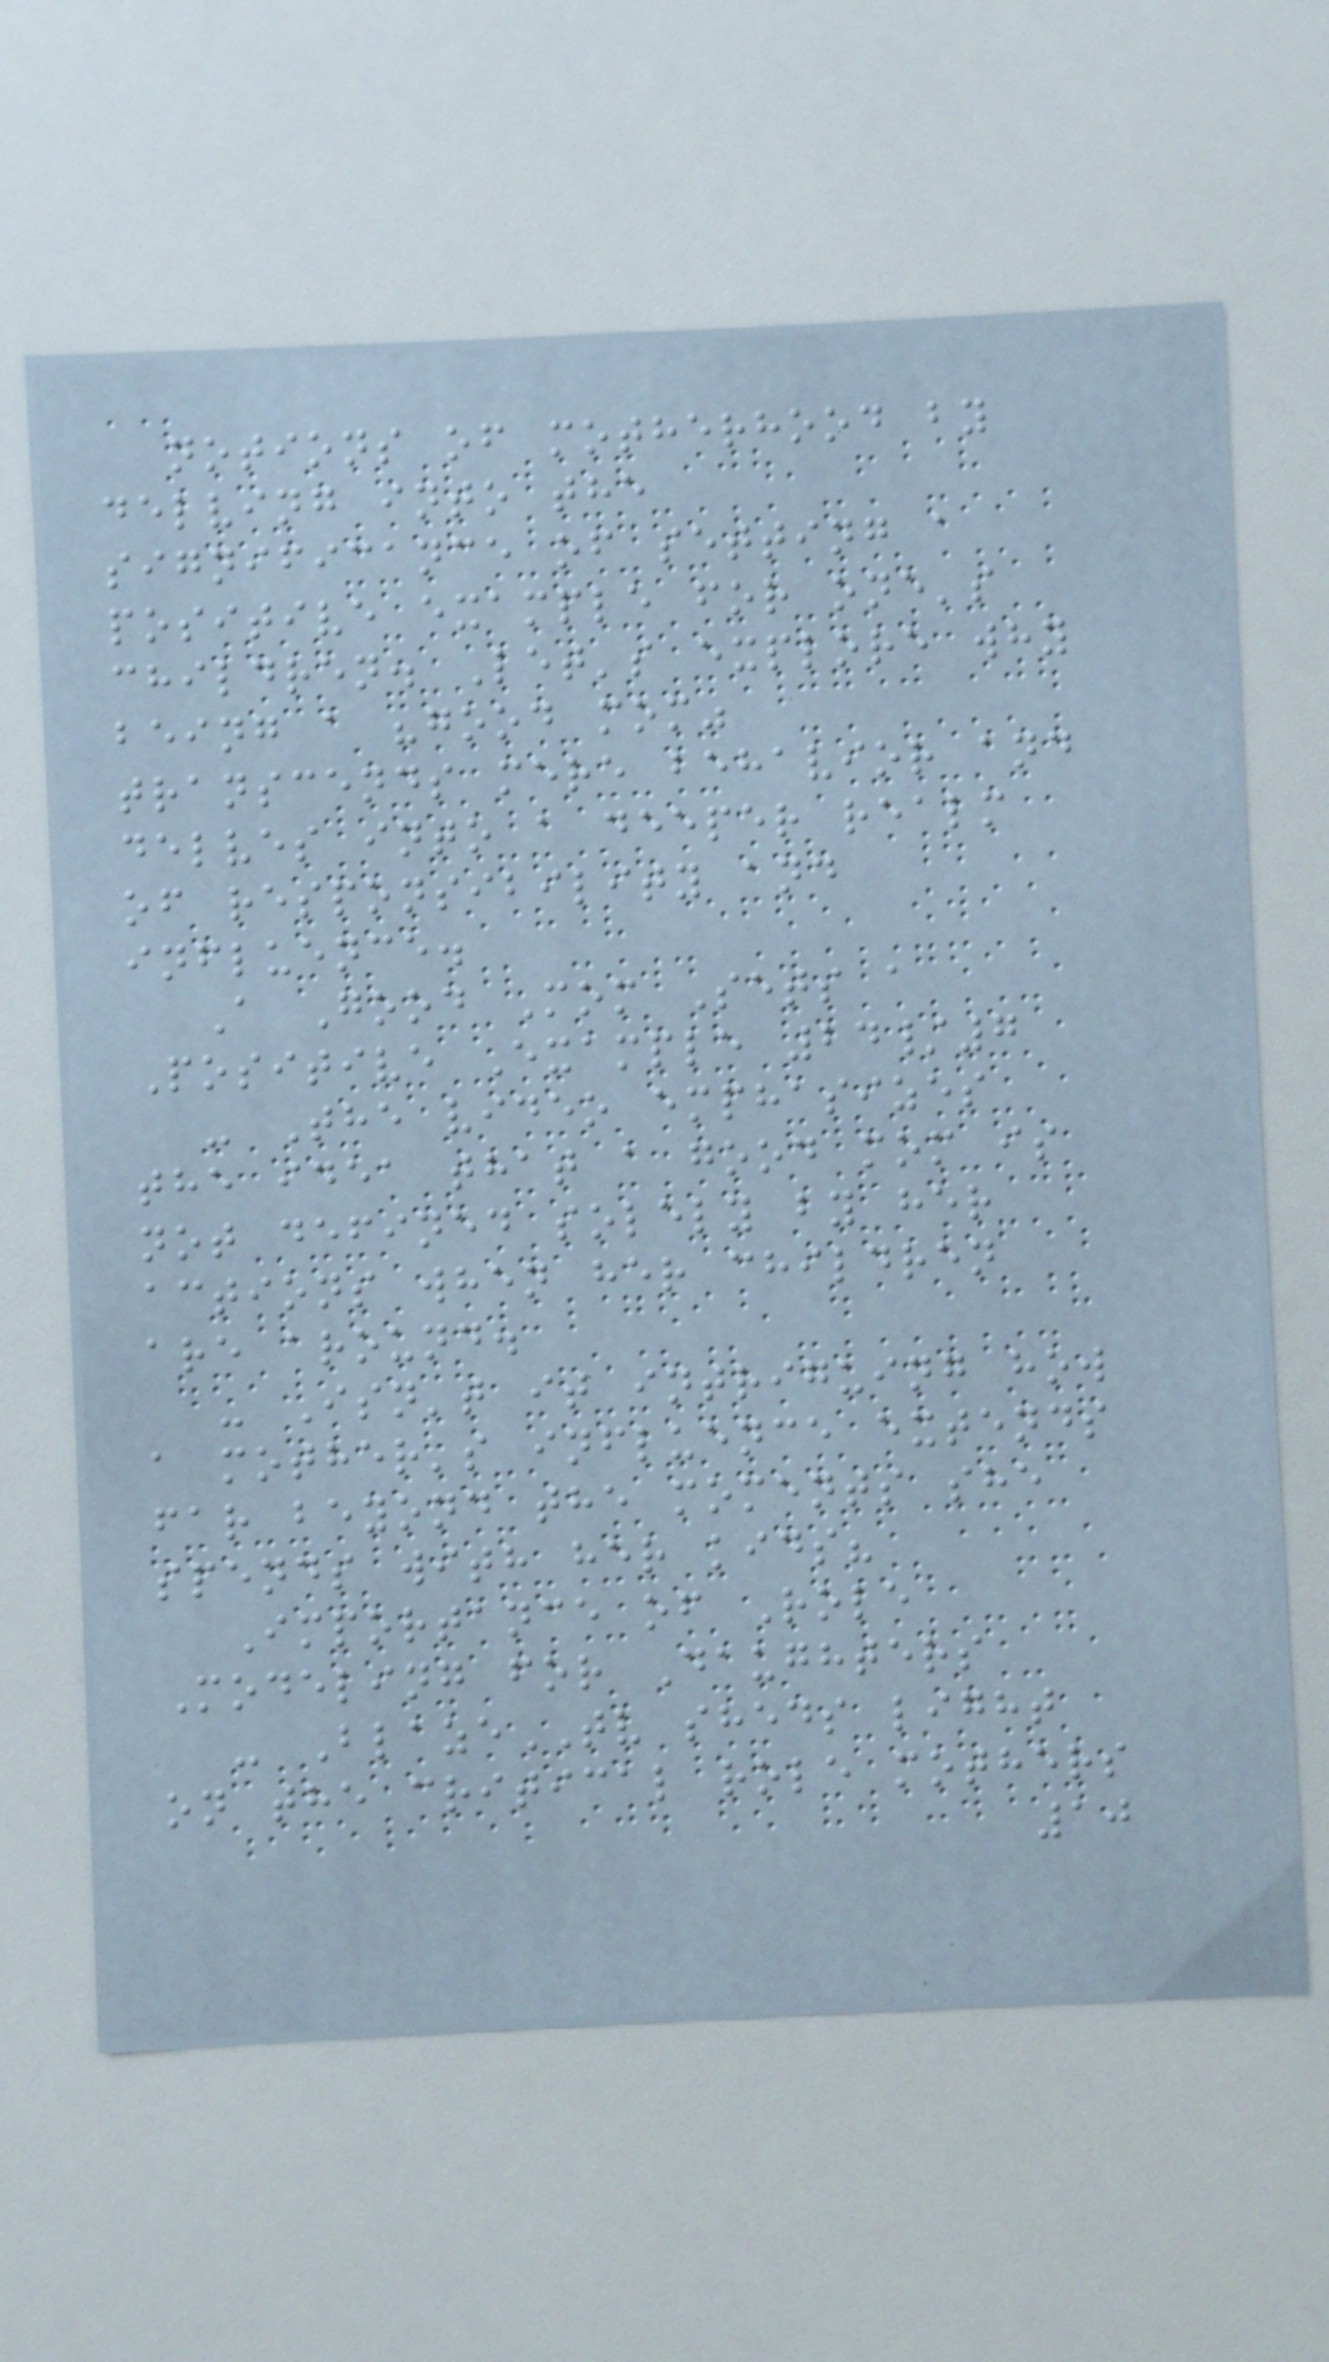notions of motherhood by
delving into the
significance of setting a
positive example for one's
children. Let's explore why
being a "good mom"
transcends mere behavior and
delves into a deeper realm
of responsibility and
influence.
A Good Mom Sets a
Positive Example 24/7
- The video emphasizes
the idea that a good mom is
not defined solely by her
actions when her children
are around.
- Isn't it intriguing how
a mother's influence extends
far beyond the moments she
spends with her kids?
Importance of Role
Modeling for Daughters
- BlazeTV sheds light
on the critical role mothers
10
